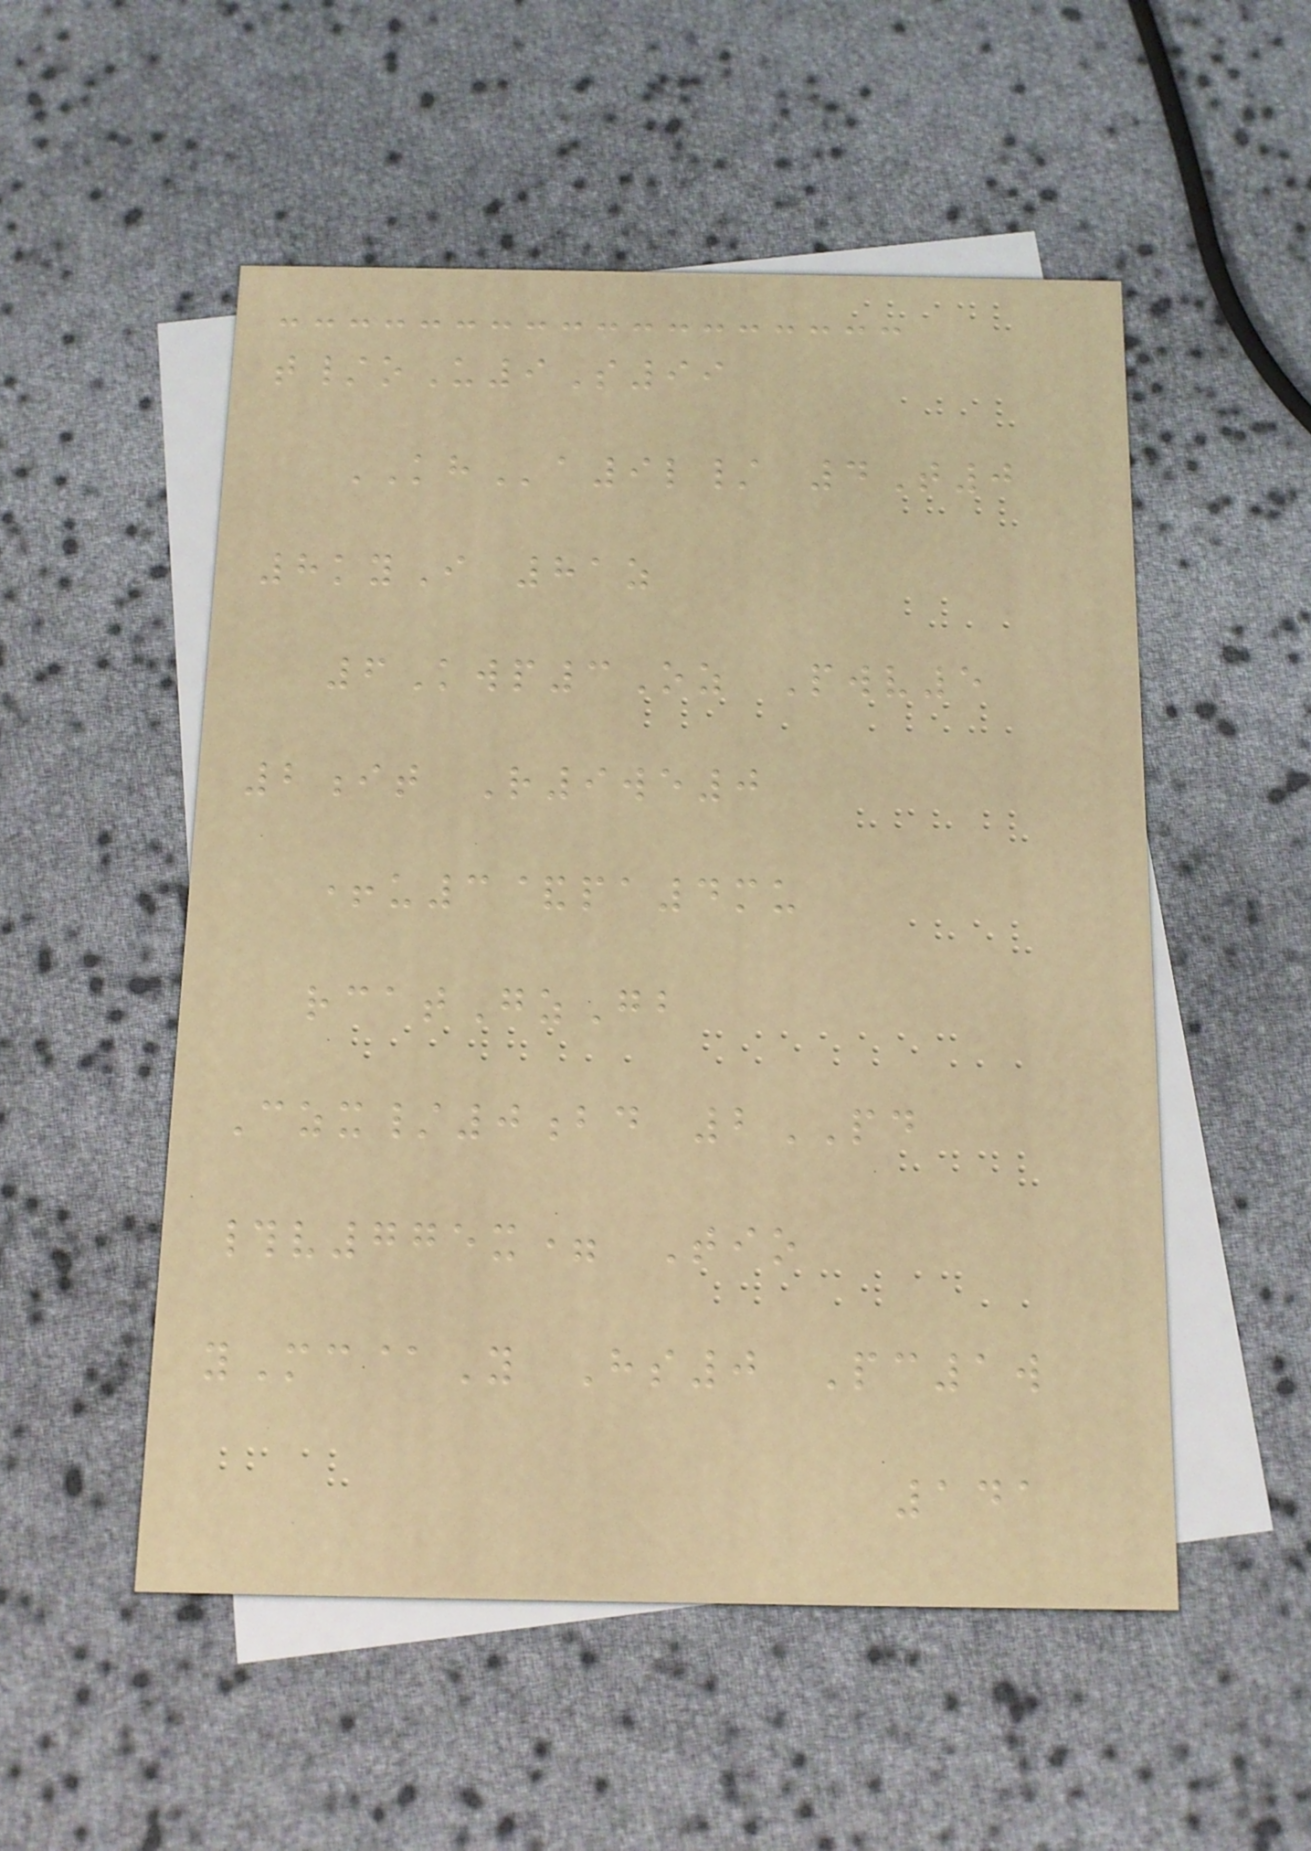t/oU9S99
KHa9l/ 4T0
8kyI 81z
6Kwp3Oz Pwv5
2it R9we0
+u3&pa4mu
rcatGzGb
Czx/0bd 2PD
#v775x= Tio
yMc@Y Hs0 Pc1w
141
